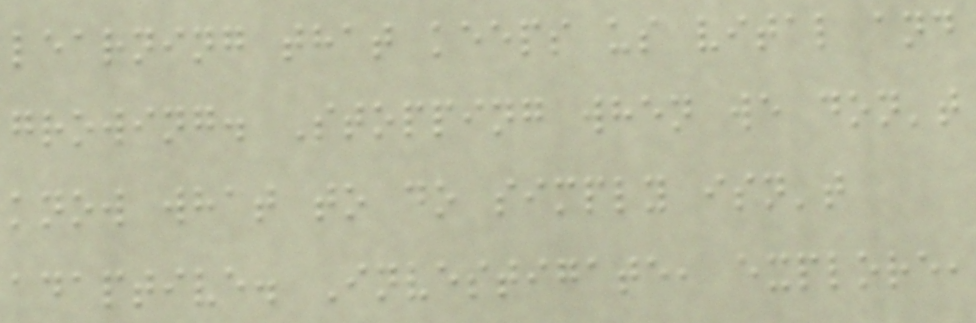learning that keeps us vital and
growing. Stopping when we don't
know what to do simply isn't
adaptive. Investigate, explore,
